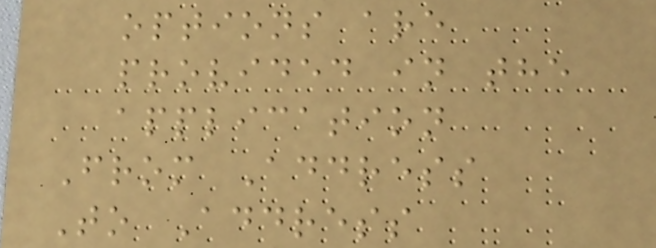options are
provided in the
application
From Address
To Address
